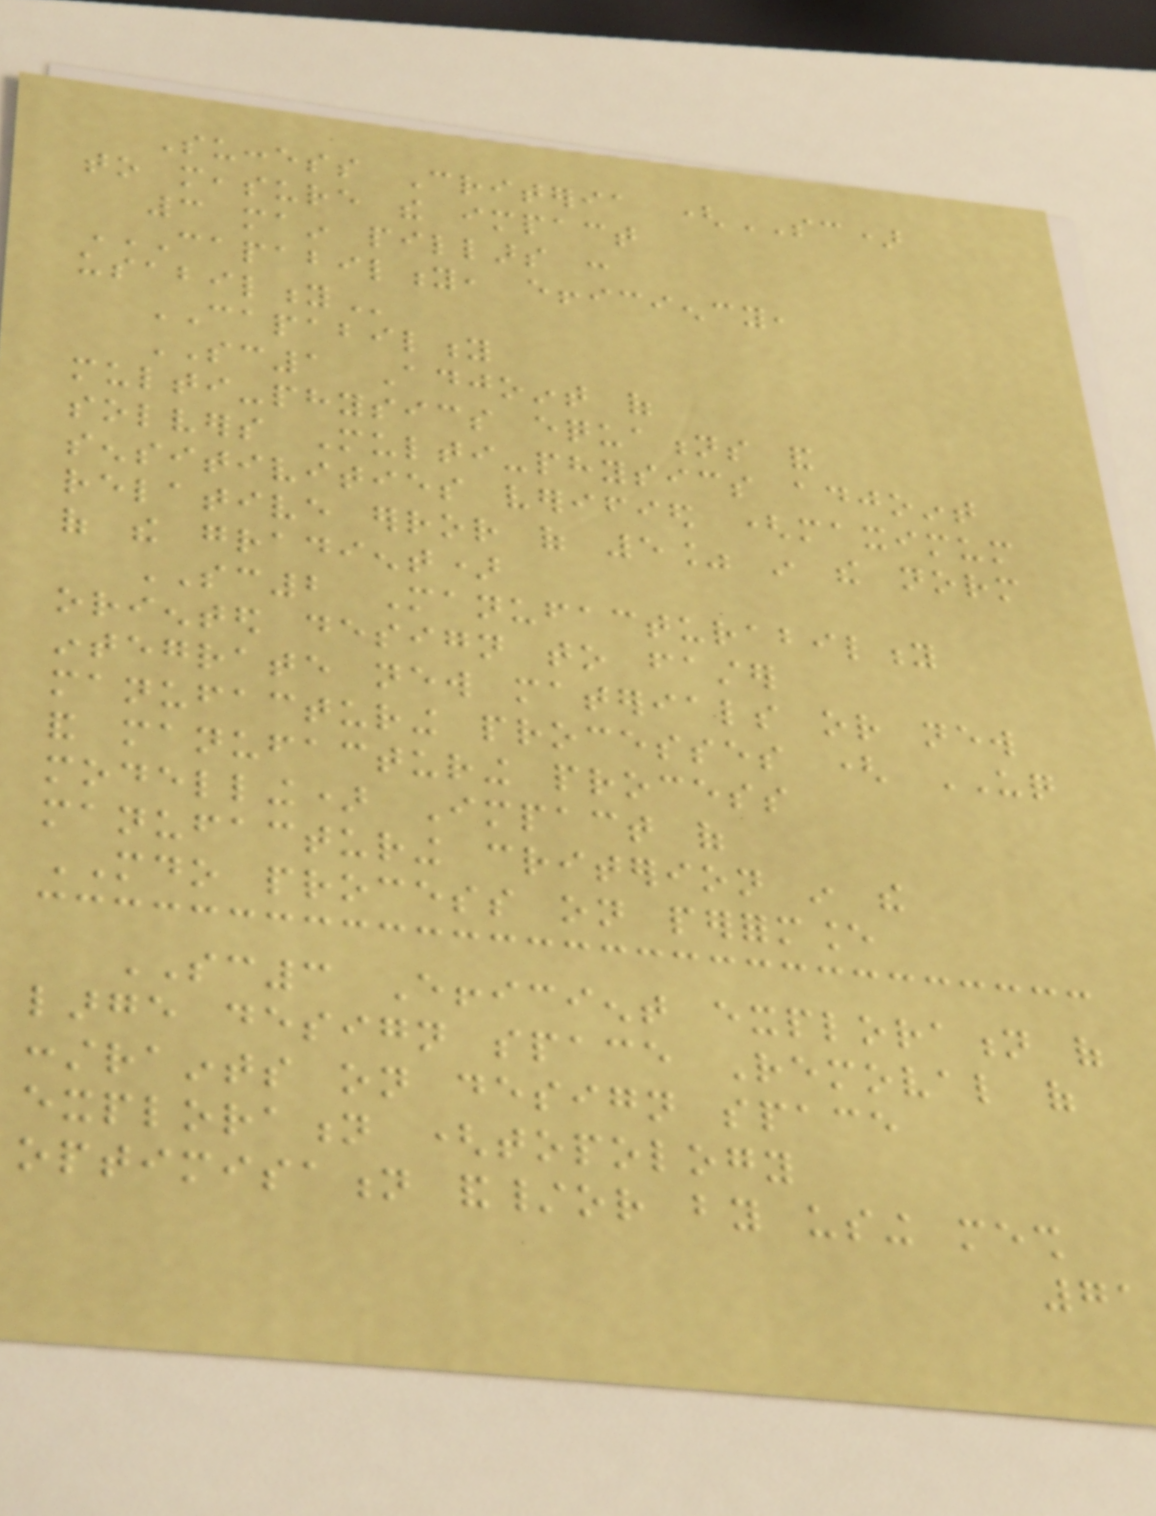Success Criteria (SC)
to measure the impact
3 main pillars :
CAPABILITY, EFFICIENCY,
USABILITY
CAPABILITY
SC1 Adjoint of
multi-physics equations and
solvers Multi-physics adjoint
sensitivities verified (maximum
relative error of 5% in the norm
of the gradient)
SC2 Manufacturability
oriented design to faster
integrate new materials or new
manufacturing processes ( UQ
and manufacturing process
modelling) Impact of
manufacturing criterion in the
MDO process on performance
SC3 Efficient exploration of
large design space Removal of
constraints on design space
exploration (topology
optimisation and/or by using mesh
71
